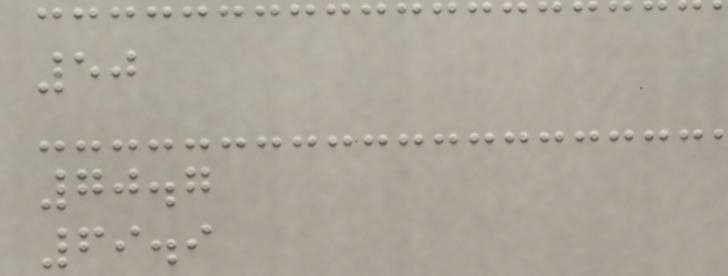50
70.7
69.9
